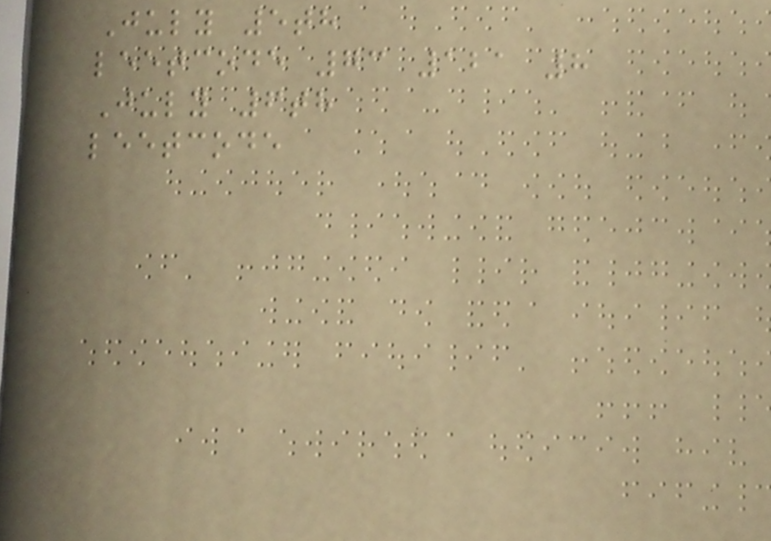July 5th
leetcode 73 121 8
July 6th
leetcode
